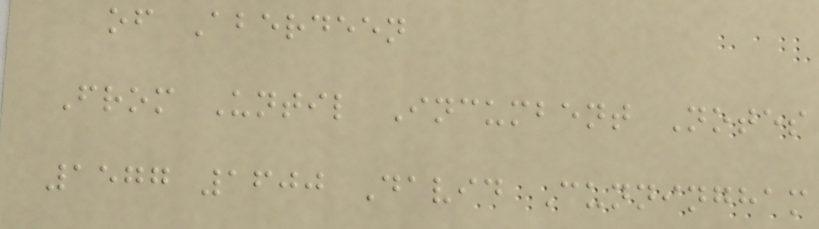of Aberdeen
From Until Incumbent Notes
1577 1600 David Cunningham
